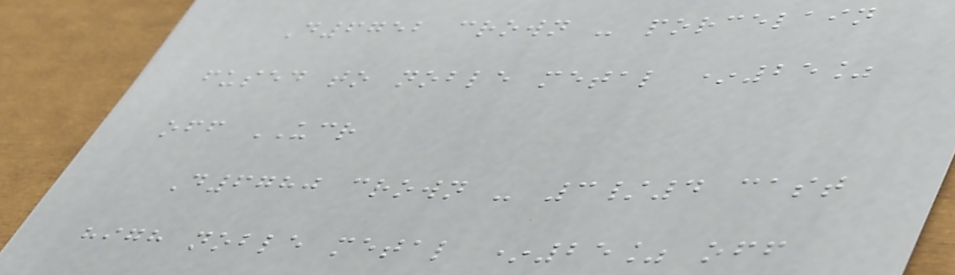D6752 crown - porcelain
fused to noble metal *25%
off UCR
D6780 crown - 3/4 cast
high noble metal *25% off
